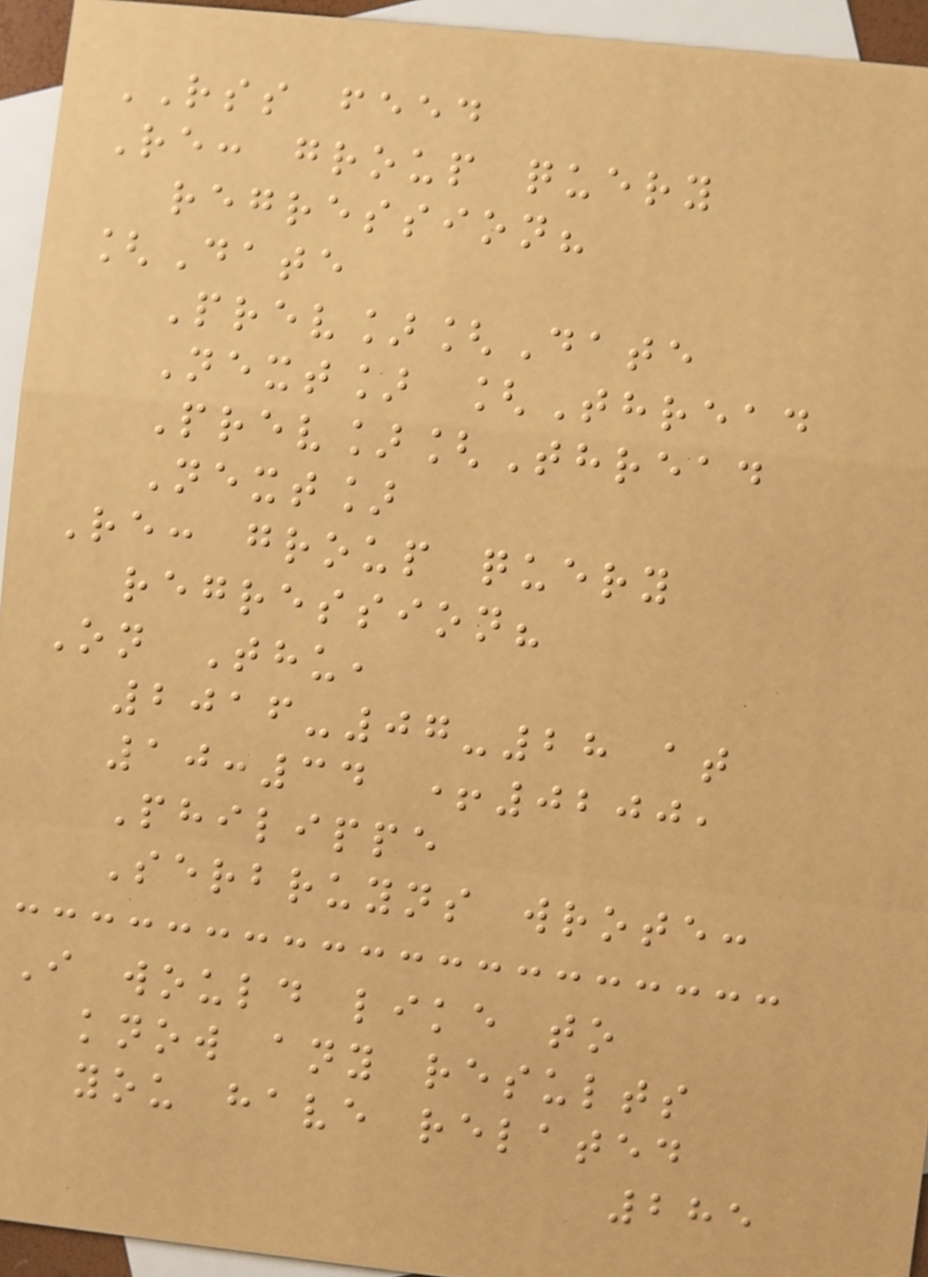RSS feed
Re: group query
regression?
[Date
Prev][Date
Next] [Thread
Prev][Thread
Next]
Re: group query
regression?
On Thu,
2016-07-28 at
10:34 +0200,
Philippe
Serbruyns wrote:
I would like to
know any results
you have related
285
